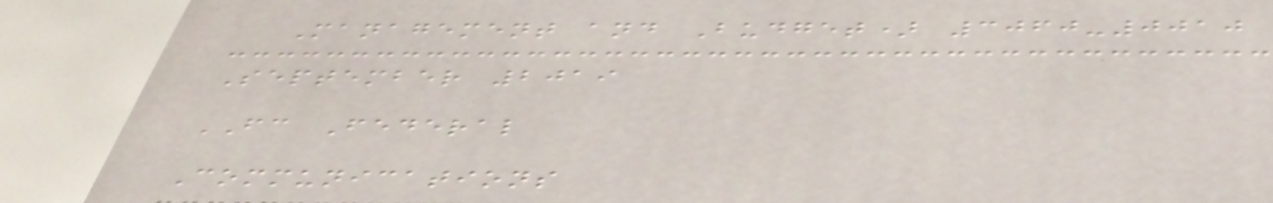Management and Budget) 3060-0010
September 2019
FC Federal
Communications
